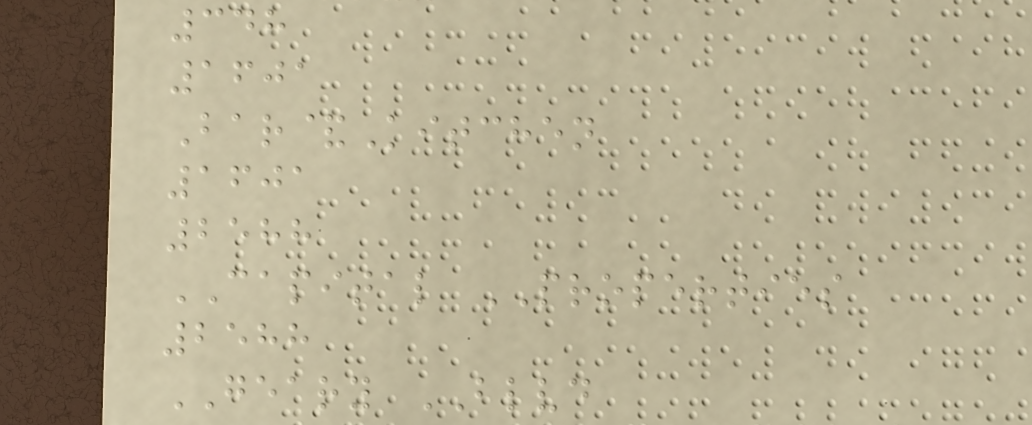348
1601
Bar&Kitchen
1601
2588
CAPITAL PROPERTIES
2588
GEARY BLVD
